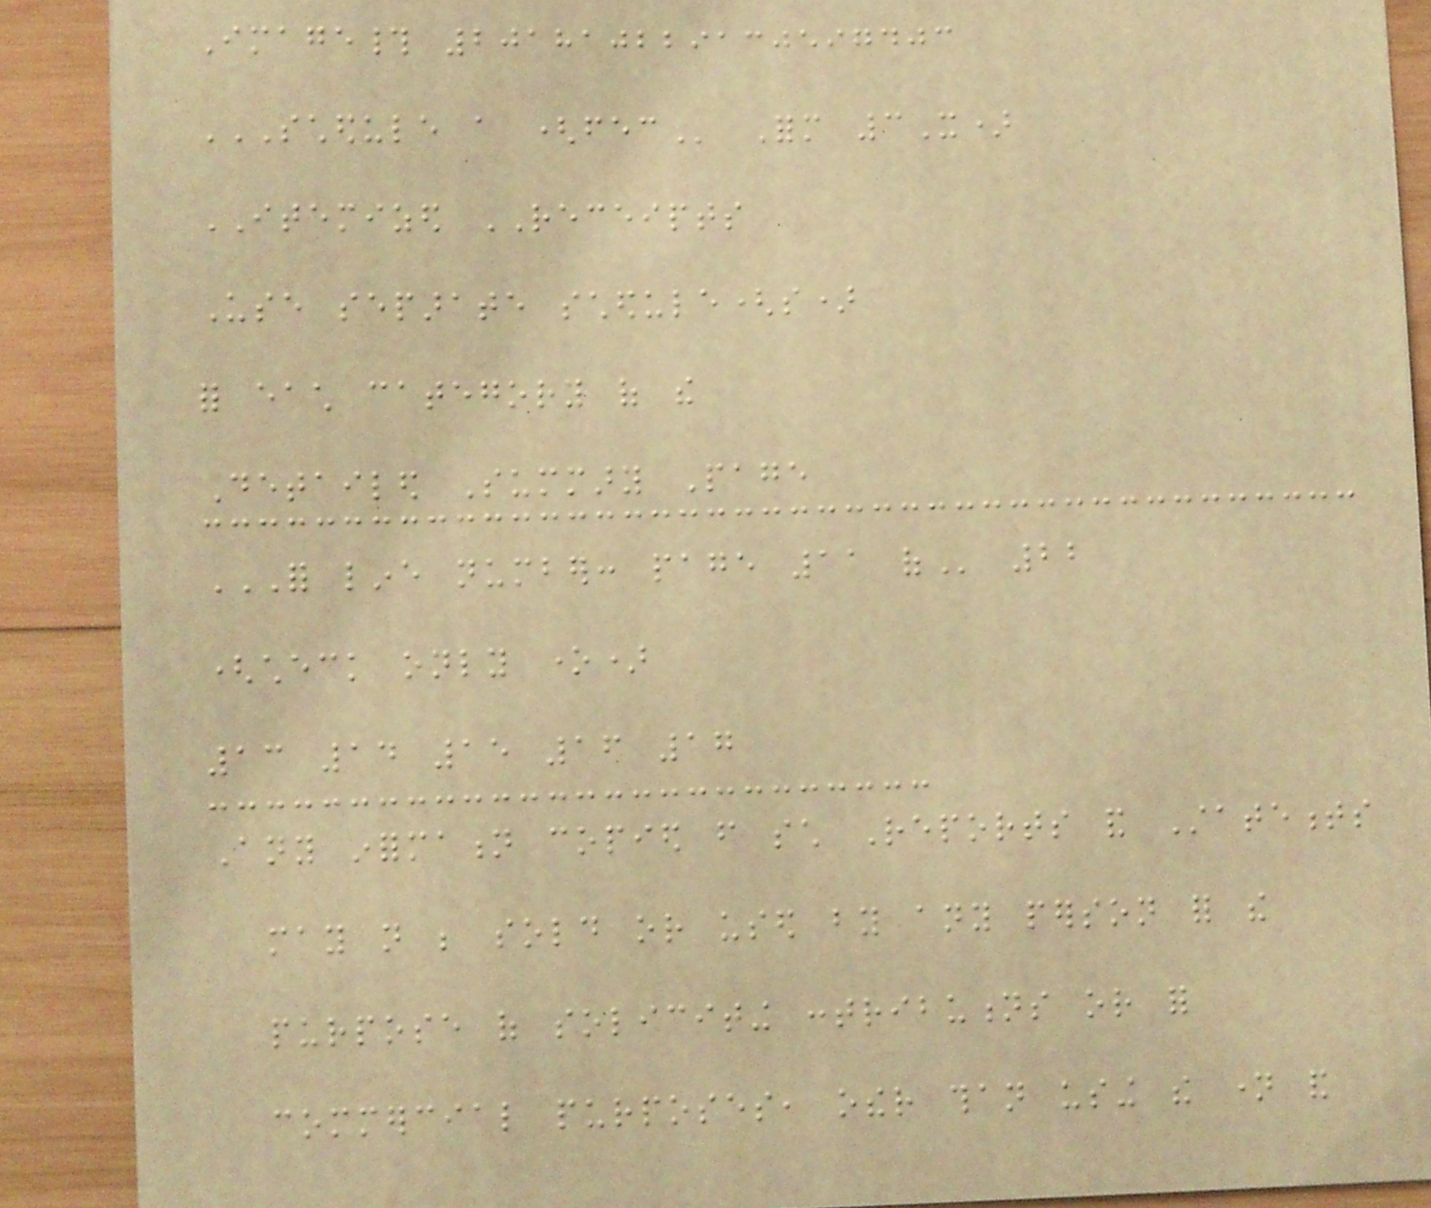Image# 201810229130597403
SCHEDULE A (FEC Form 3X)
ITEMIZED RECEIPTS
Use separate schedule(s)
for each category of the
Detailed Summary Page
FOR LINE NUMBER: PAGE 11 OF 22
(check only one)
13 14 15 16 17
Any information copied from such Reports and Statements
may not be sold or used by any person for the
purpose of soliciting contributions or for
commercial purposes, other than using the name and
